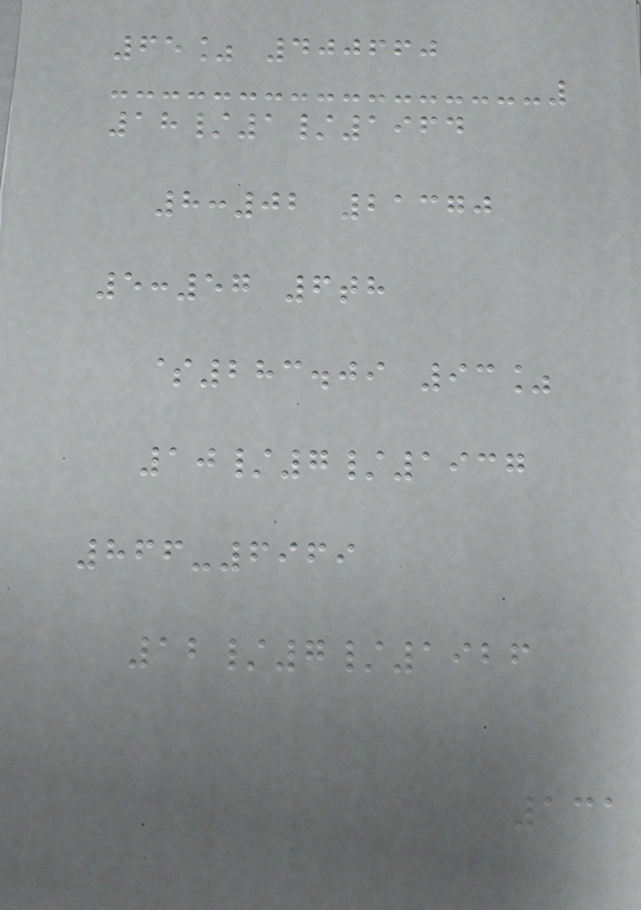65% 400660
18/1/1964
8:02 21370
5:57 6th
$283.09 93%
10/7/1937
866-6969
12/7/1926
131
